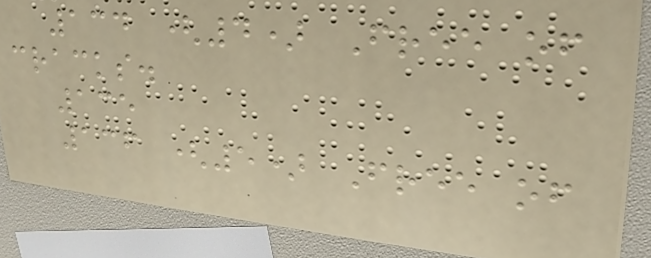134 (4) Free of
cracks.
135
136 (5) Free of
